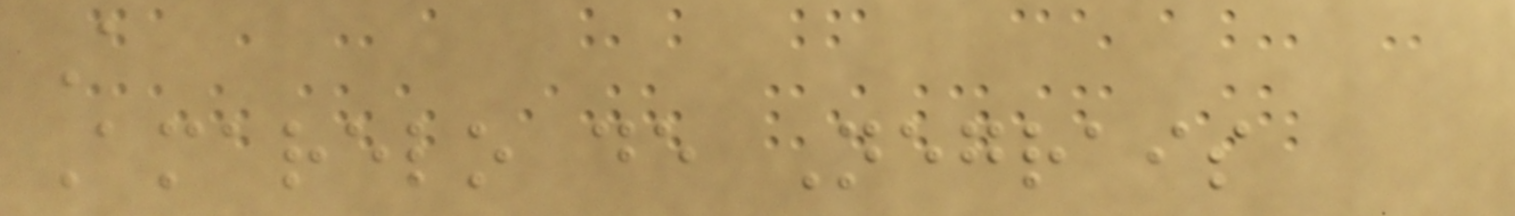A
Amarelo de Negrais
